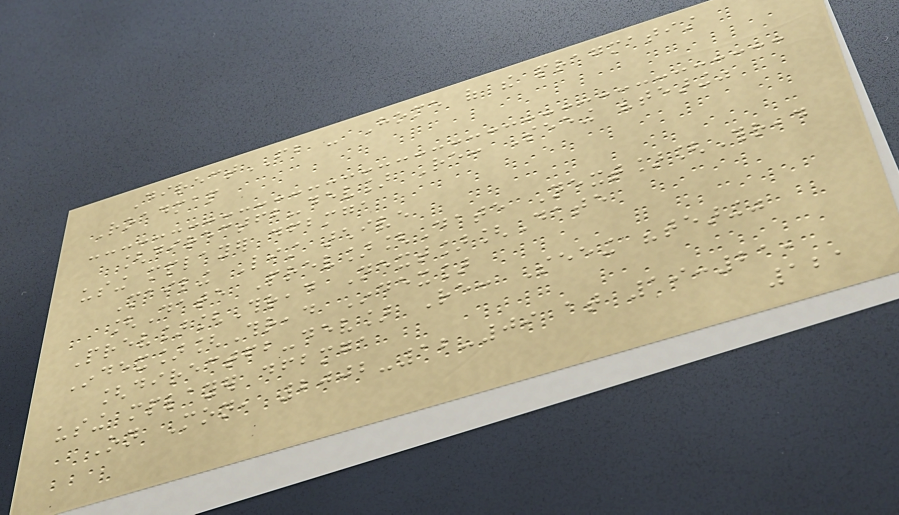DirectFB - Home of the pragmatist
Roadmap
[directfb-dev] Re: Seeing "tearing"
using mplayer dfbmga
Mailing List archive
[Date Prev][Date Next][Thread
Prev][Thread Next][Date
Index][Thread Index]
[directfb-dev] Re: Seeing "tearing"
using mplayer dfbmga
On Mon, 2002-12-09 at 19:21,
121
